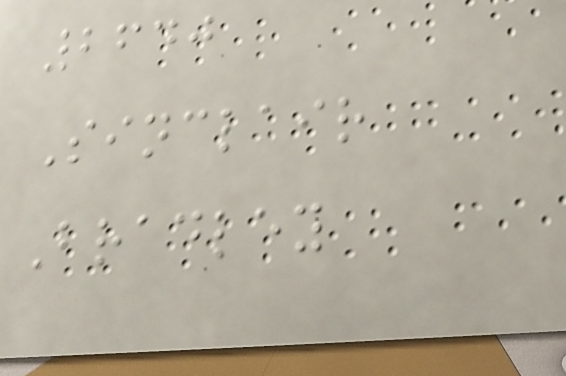2640
Sinclair
Bradley
